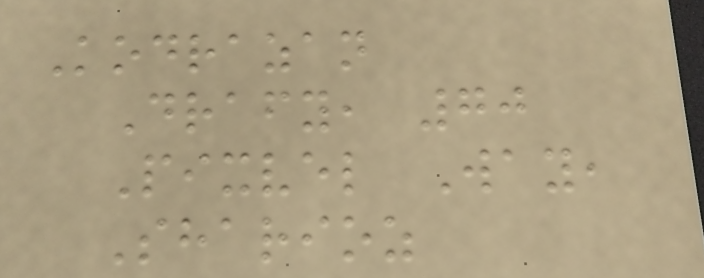Kodrazan
Drafy, 70
Pixvel Way,
Sharioz
